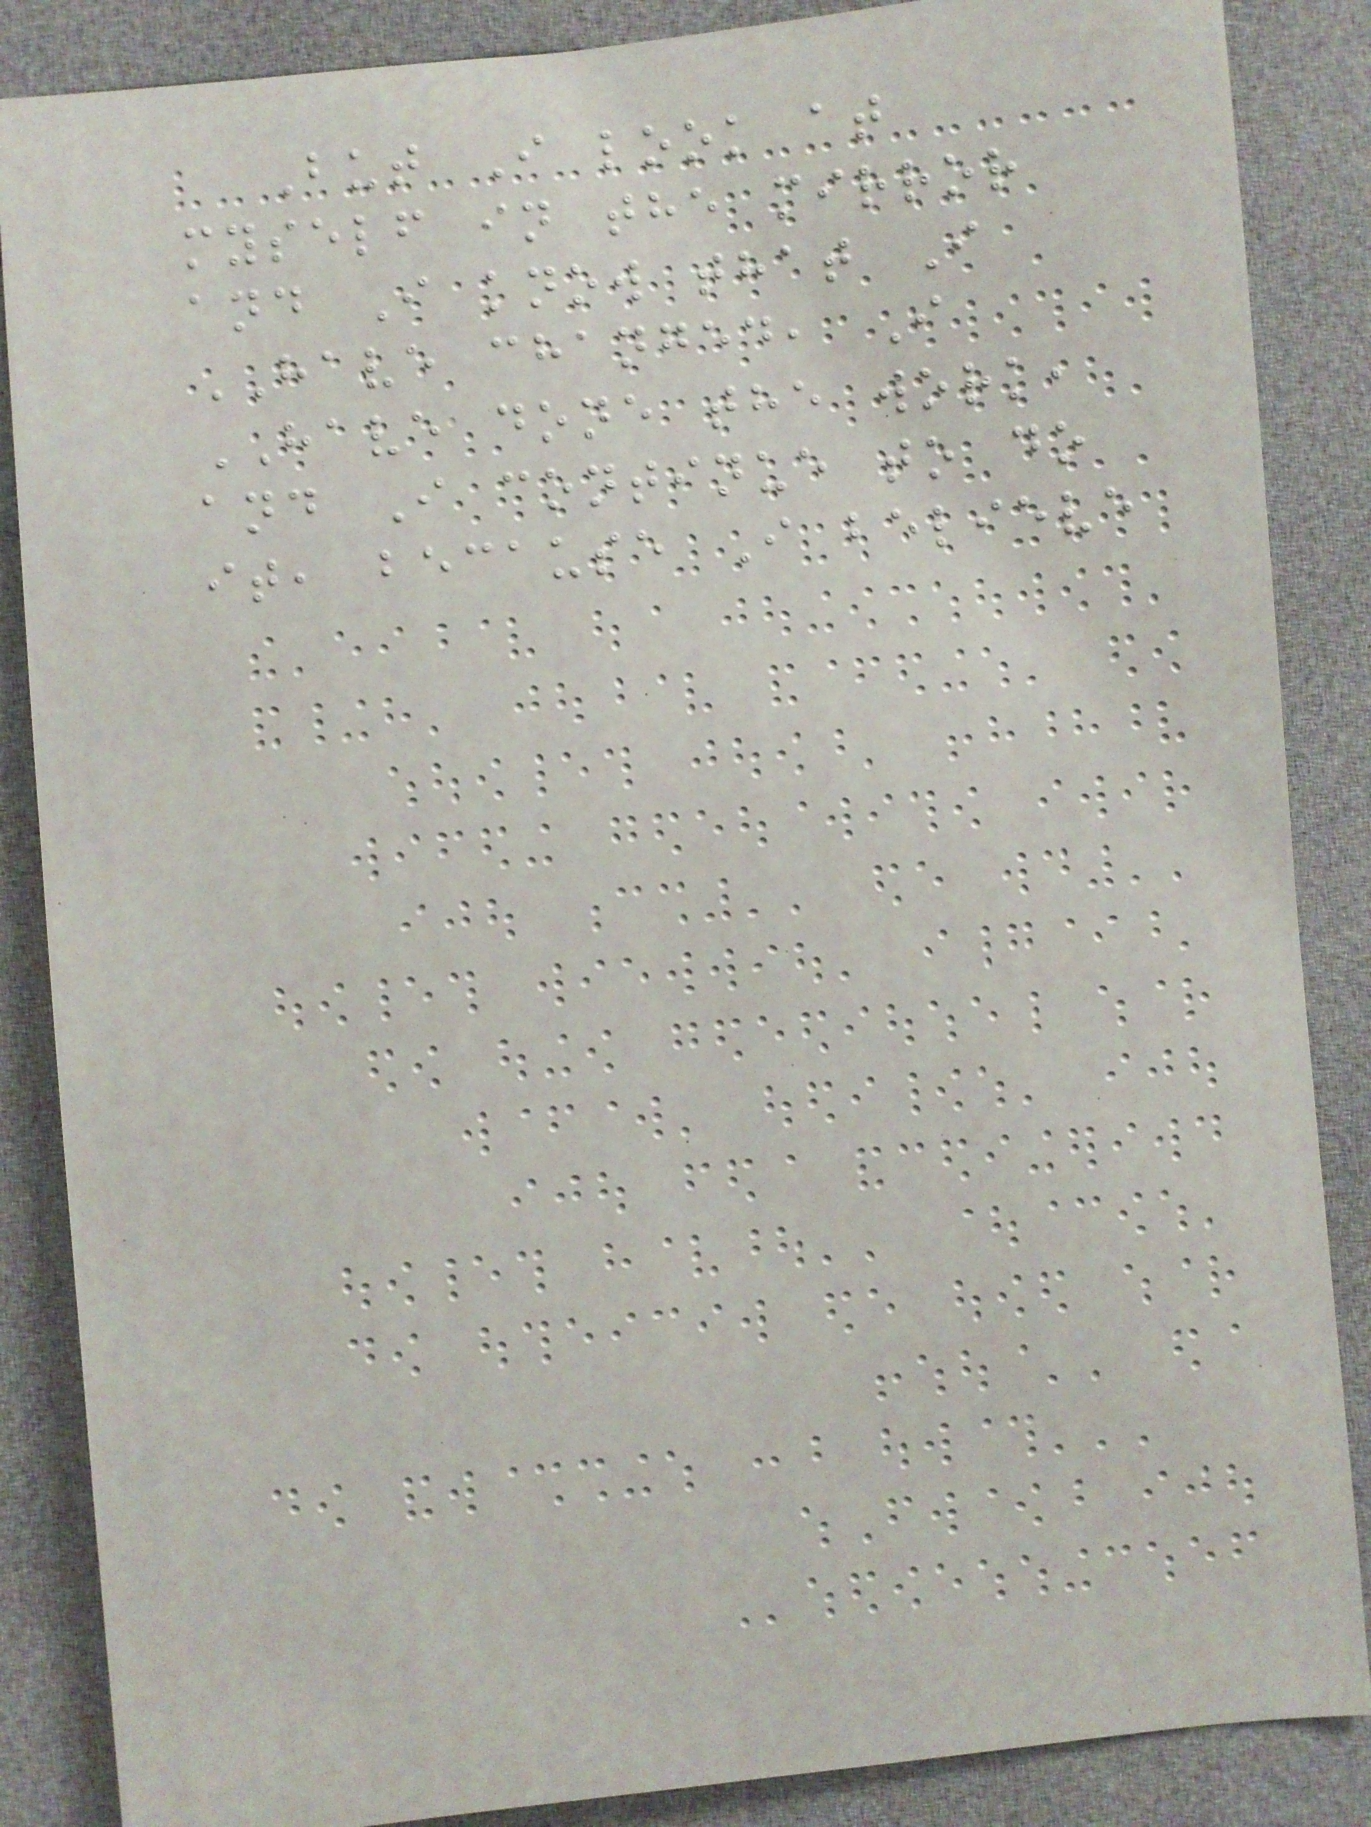But I look at
myself in the mirror
and I know that I
HAVE changed, I
HAVE done the work,
and I continue to do
it, because I believe
